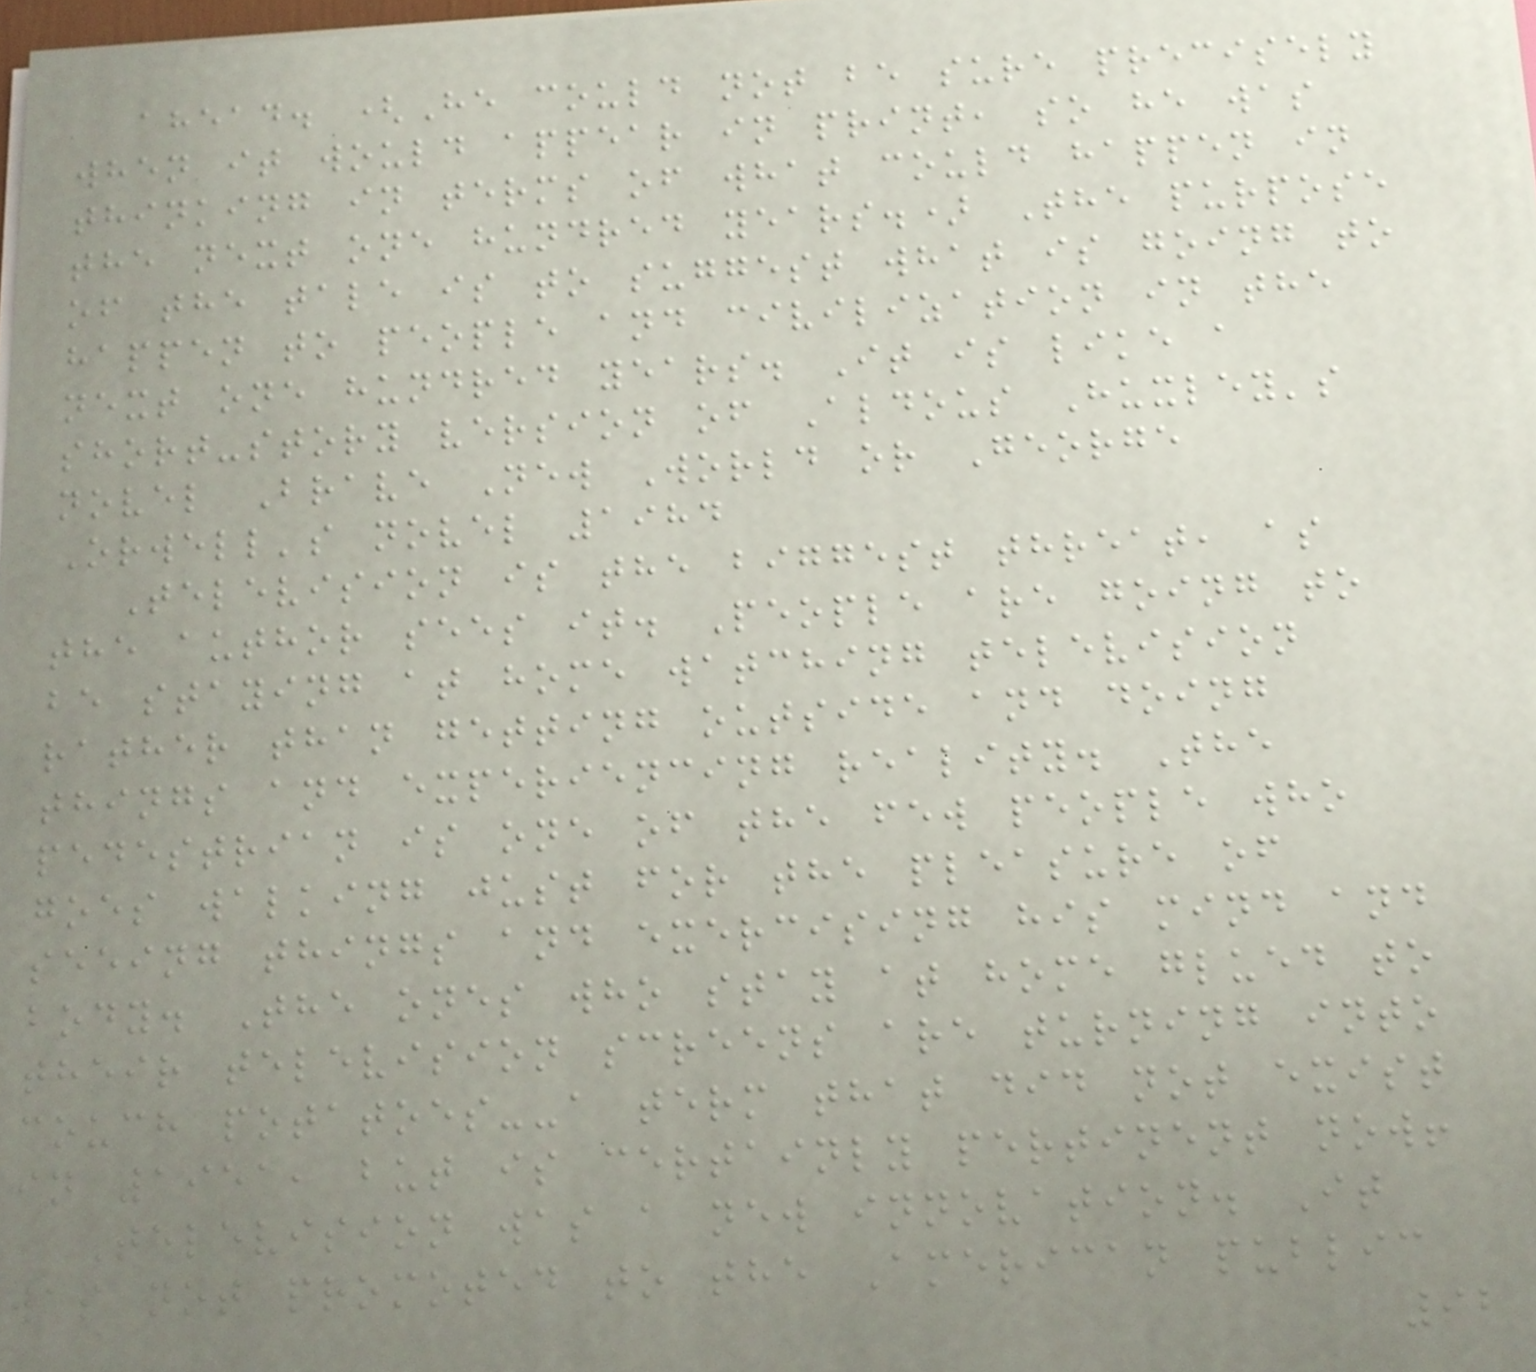ahead. (He could not be sure precisely
when it would appear in print, so he was
thinking in terms of what could happen in
the next one hundred years.) The purpose
of the tale is to suggest what is going to
happen to people and civilization in the
next one hundred years. It is like a
short-story version of Aldous Huxley's
novel Brave New World or George
Orwell's novel 1984
Television is the biggest threat, as
the author sees it. People are going to
be staying at home watching television
rather than getting outside and doing
things and experiencing reality. The
pedestrian is one of the few people who
goes walking just for the pleasure of
seeing things and exercising his mind and
body. The ones who stay at home glued to
their television screens are turning into
couch potatoes--a term that did not exist
in 1951, but is certainly pertinent now!
Television was a new innovation. It
was not promoted to the American public
92
